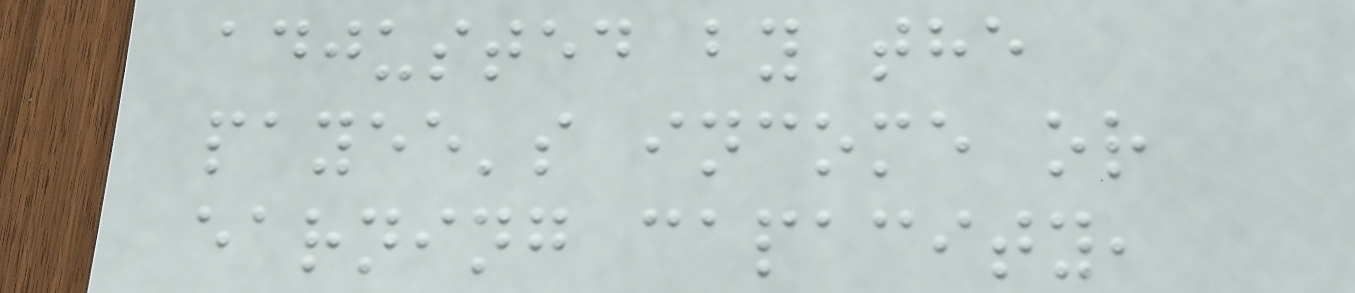adjusted by the
payee's income or
earning capacity,
